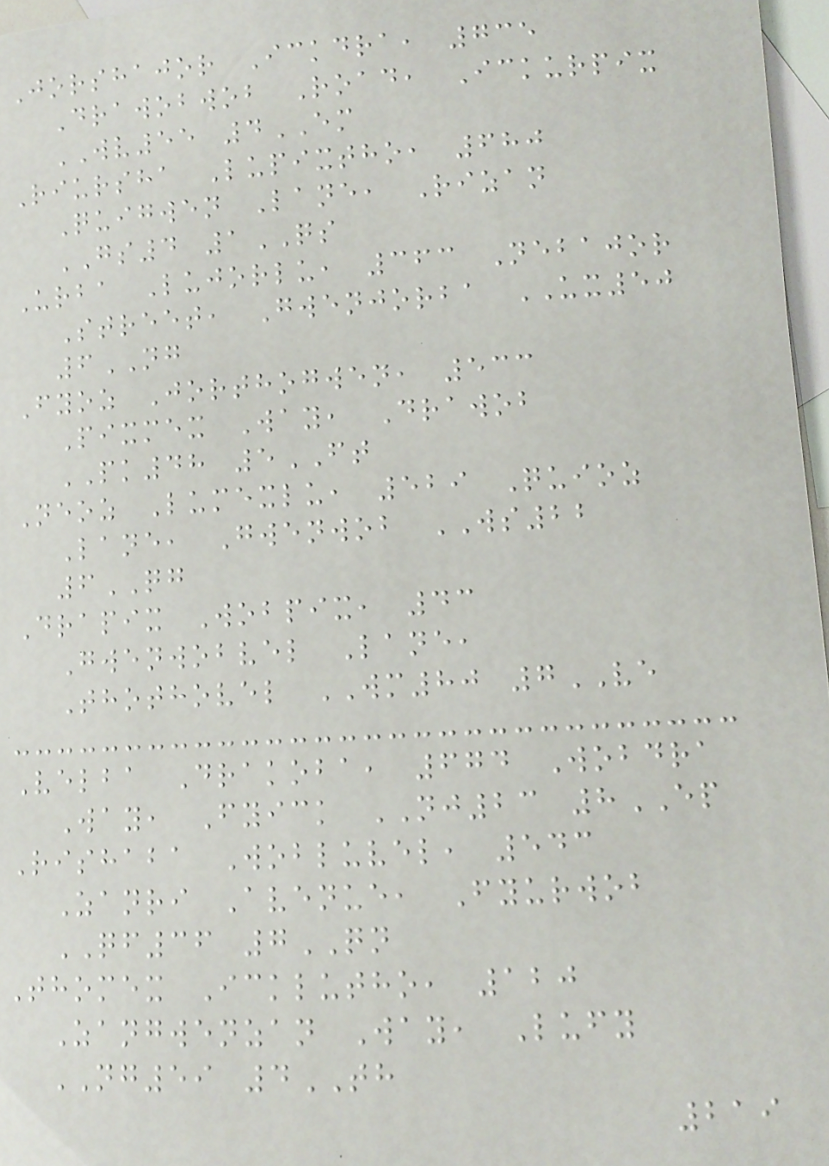Jorshajor Ickdra, 735
Drawobwob Road, Ickurpix
WV55 4EM
Riursha Lupixtho, 680
Quigwen Lane, Rizan
GS4 1QS
Urba Lujorlu, 363 Nebajor
Street, Gwenjorba UX50
6NG
Fyoz Jorthogwen, 533
Pixmex Way, Drawob
PK48 5FT
Neoz Lumexlu, 529 Quioz
Lane, Gwenwob WS22
6QG
Drapix Wobpix, 43
Gwenwobvel Lane,
Thothovel WM80 7VE
Velba Drakoba, 674 Wobdra
Way, Fyick NJ23 8EP
Rishaba Wobluvel, 543
Zanri Avenue, Fyurwob
QF36 7QN
Thomex Icklutho, 120
Zangwenzan Way, Lufy
NG59 4TH
219
